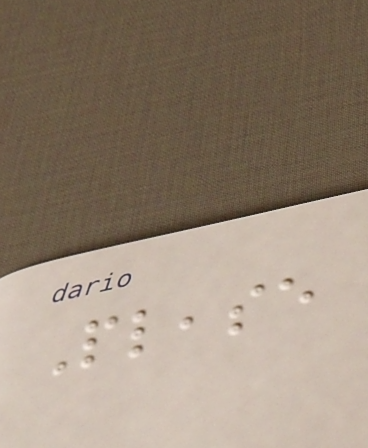Please
